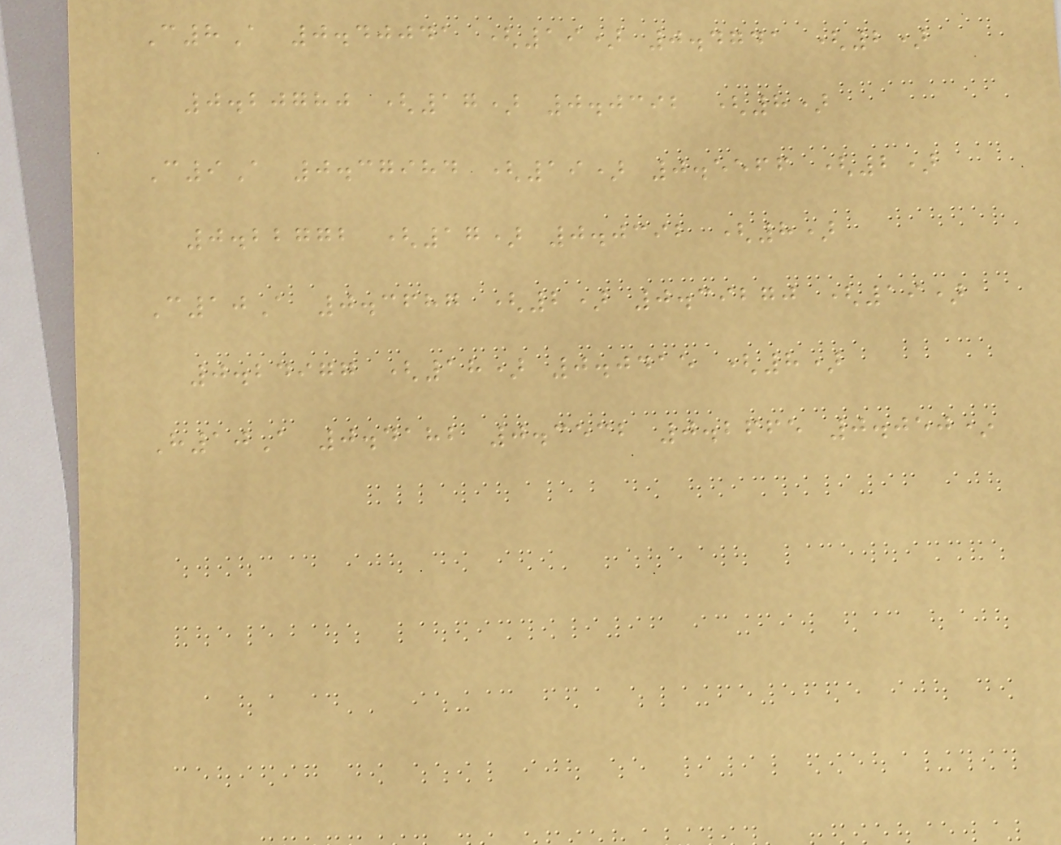C8A 0.40041 (19) 0.4741 (2)
0.20780 (17) 0.0392 (8)
C9A 0.37984 (19) 0.5566 (2)
0.22772 (17) 0.0392 (8)
C10A 0.3687 (2) 0.39270 (19)
0.24977 (18) 0.0415 (8)
H10A 0.4182 0.3532 0.2665 0.050*
